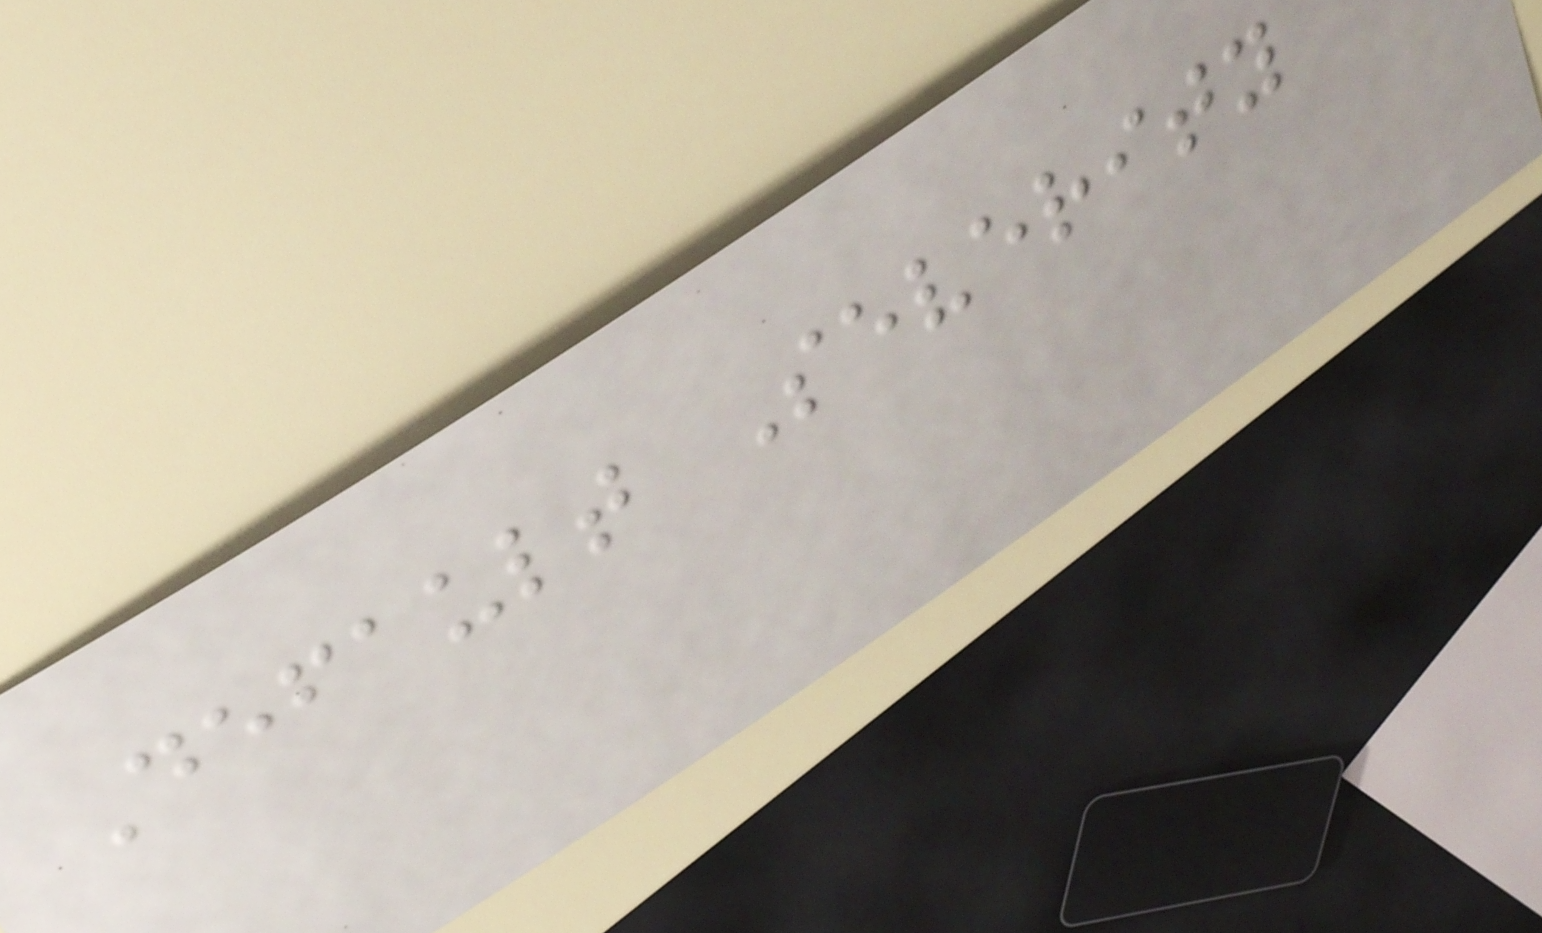Default Severity
